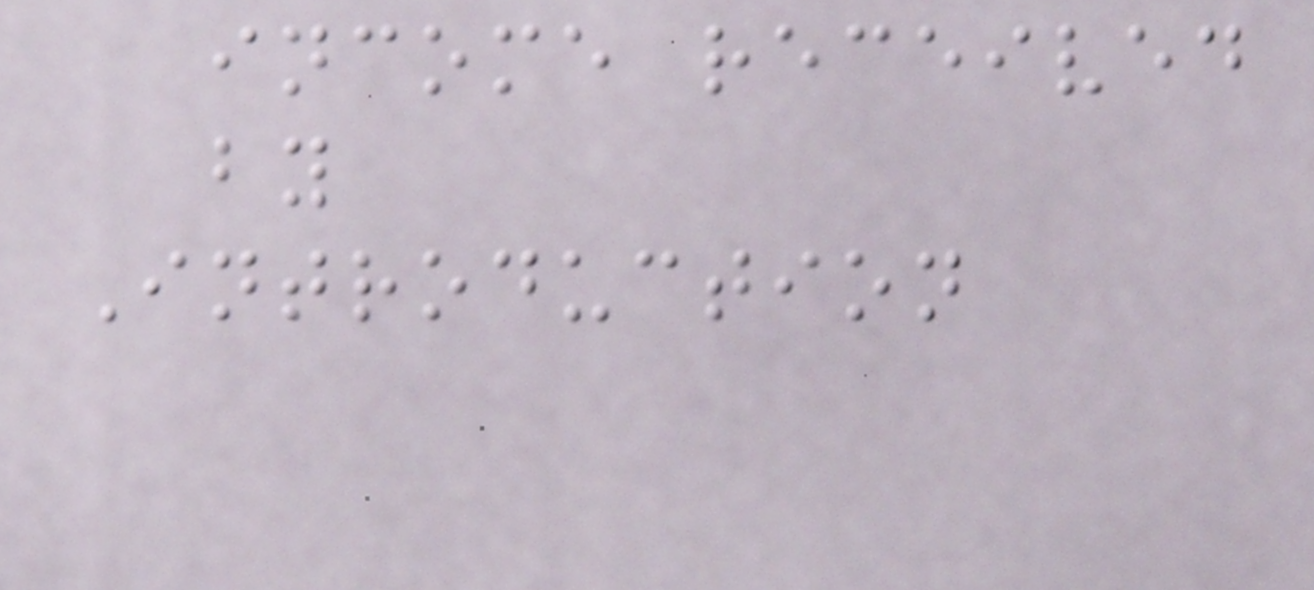income received
by
Introduction
